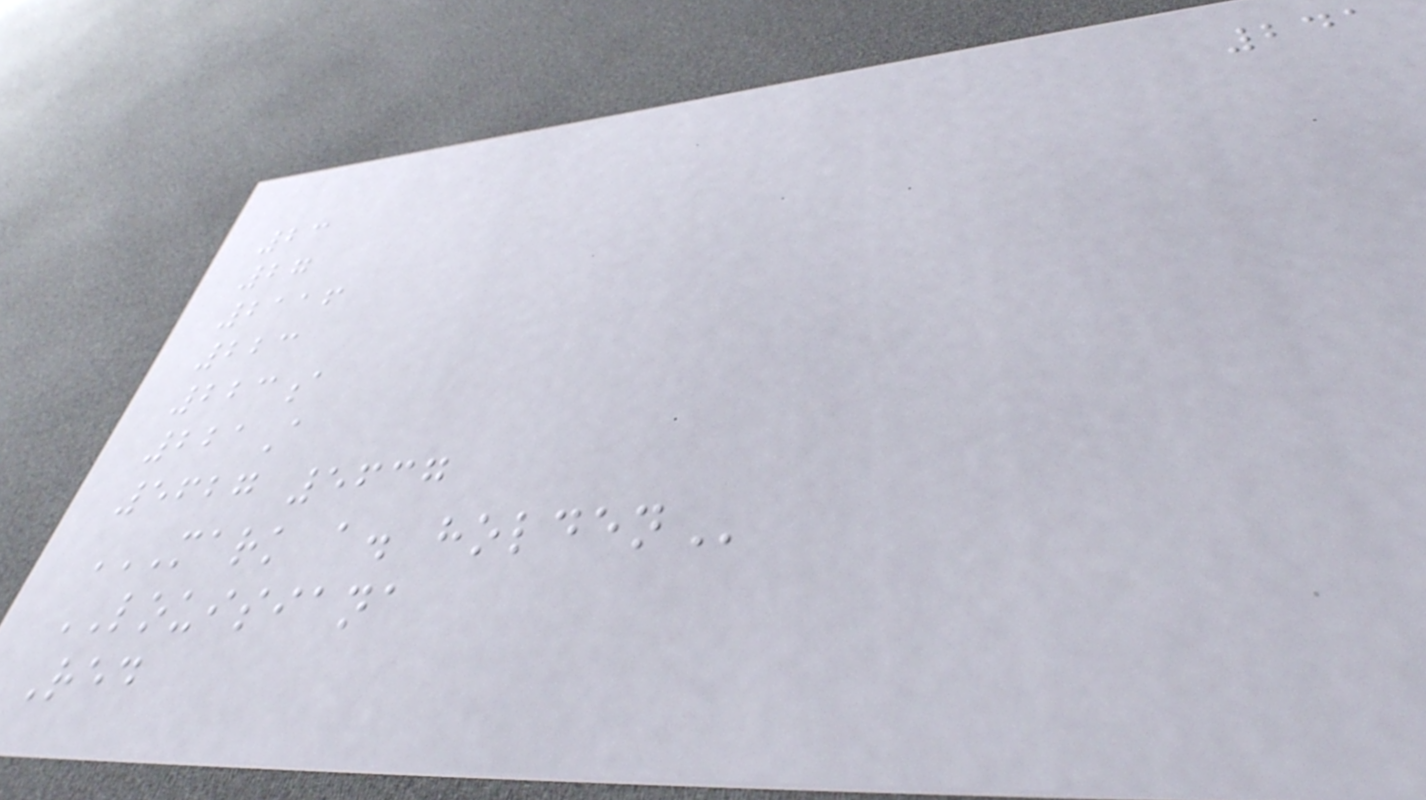241
23
27
2116
223
223a
221A
5627 5637
MARK A. HOLDEN
LOUISIANA
Red
